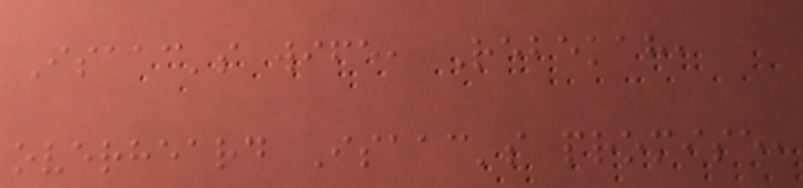Isaac's wife, Rebekah,
overheard Isaac's promise,
